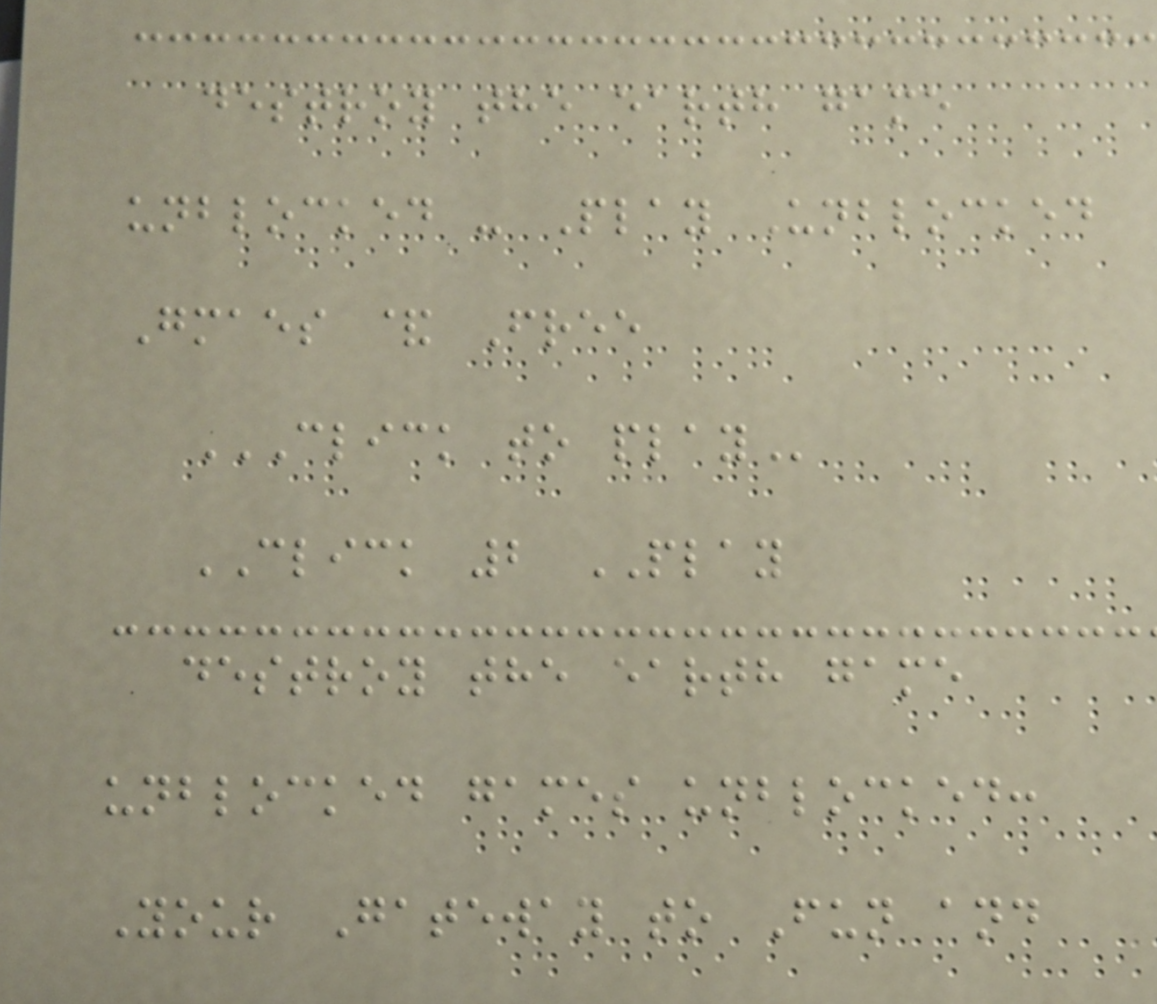destroy the earth game
unblocked - Play Unblocked
Gmaes & Free
CLICK TO PLAY
CLICK 2 PLAY
destroy the earth game
unblocked games unblocked:
Your Gateway to Fun and
